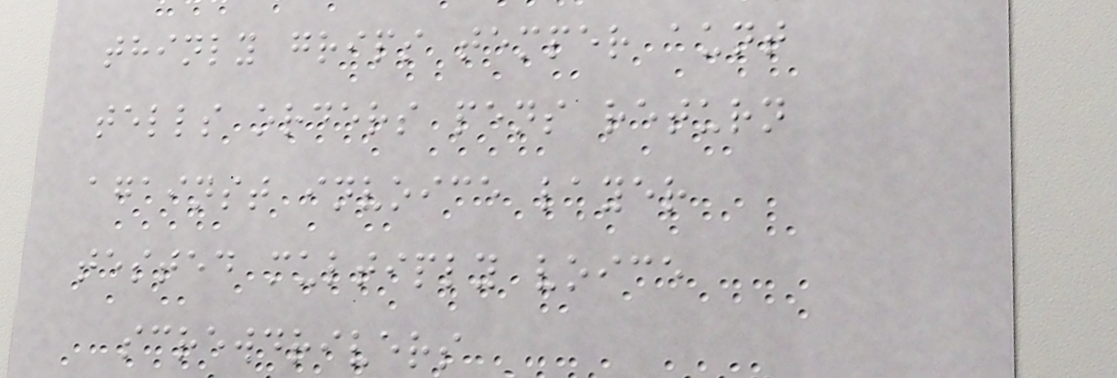thinly grips temper aunt
tells orders pens return
against invoice layer
tested multiply voice
screwdrivers
